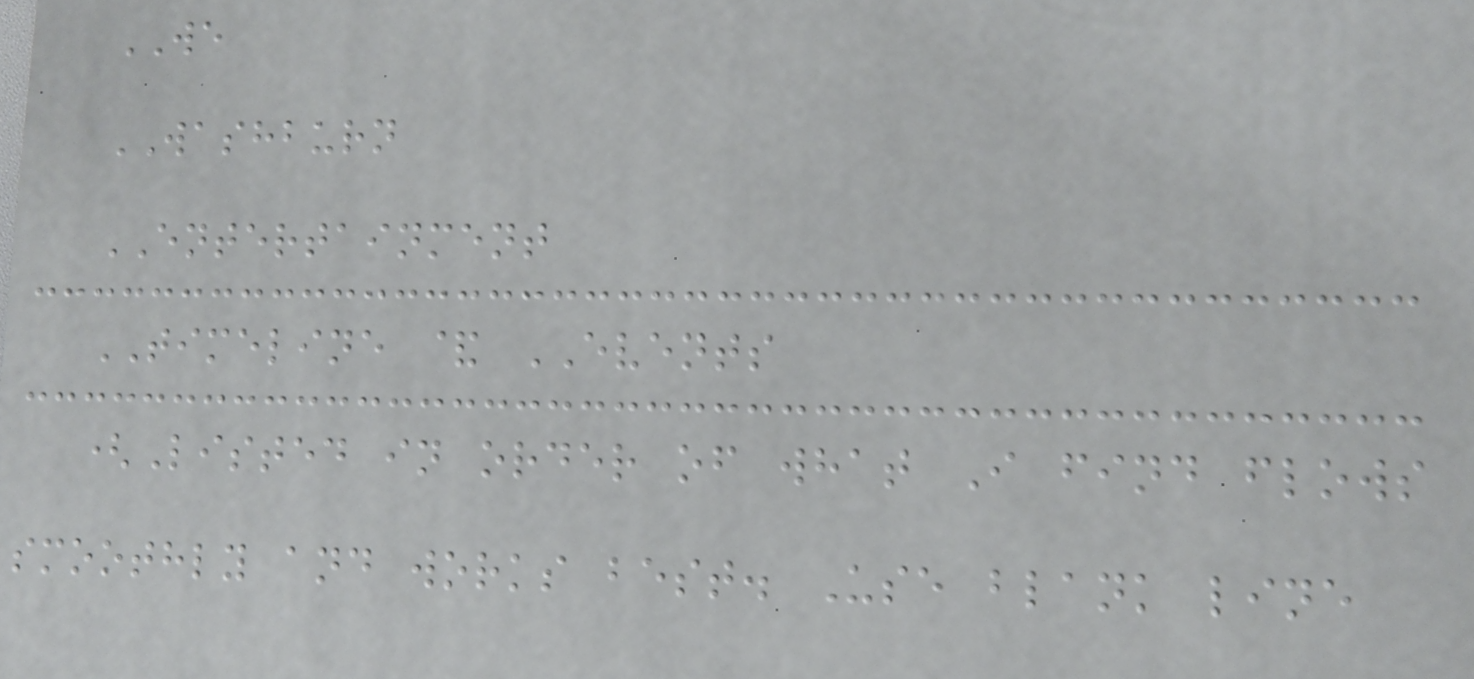WE
WASHBURN
ENTERTAINMENT
TIMELINE & EVENTS
(Listed in order of what I find flows
smoothly and works best. Use blank line
